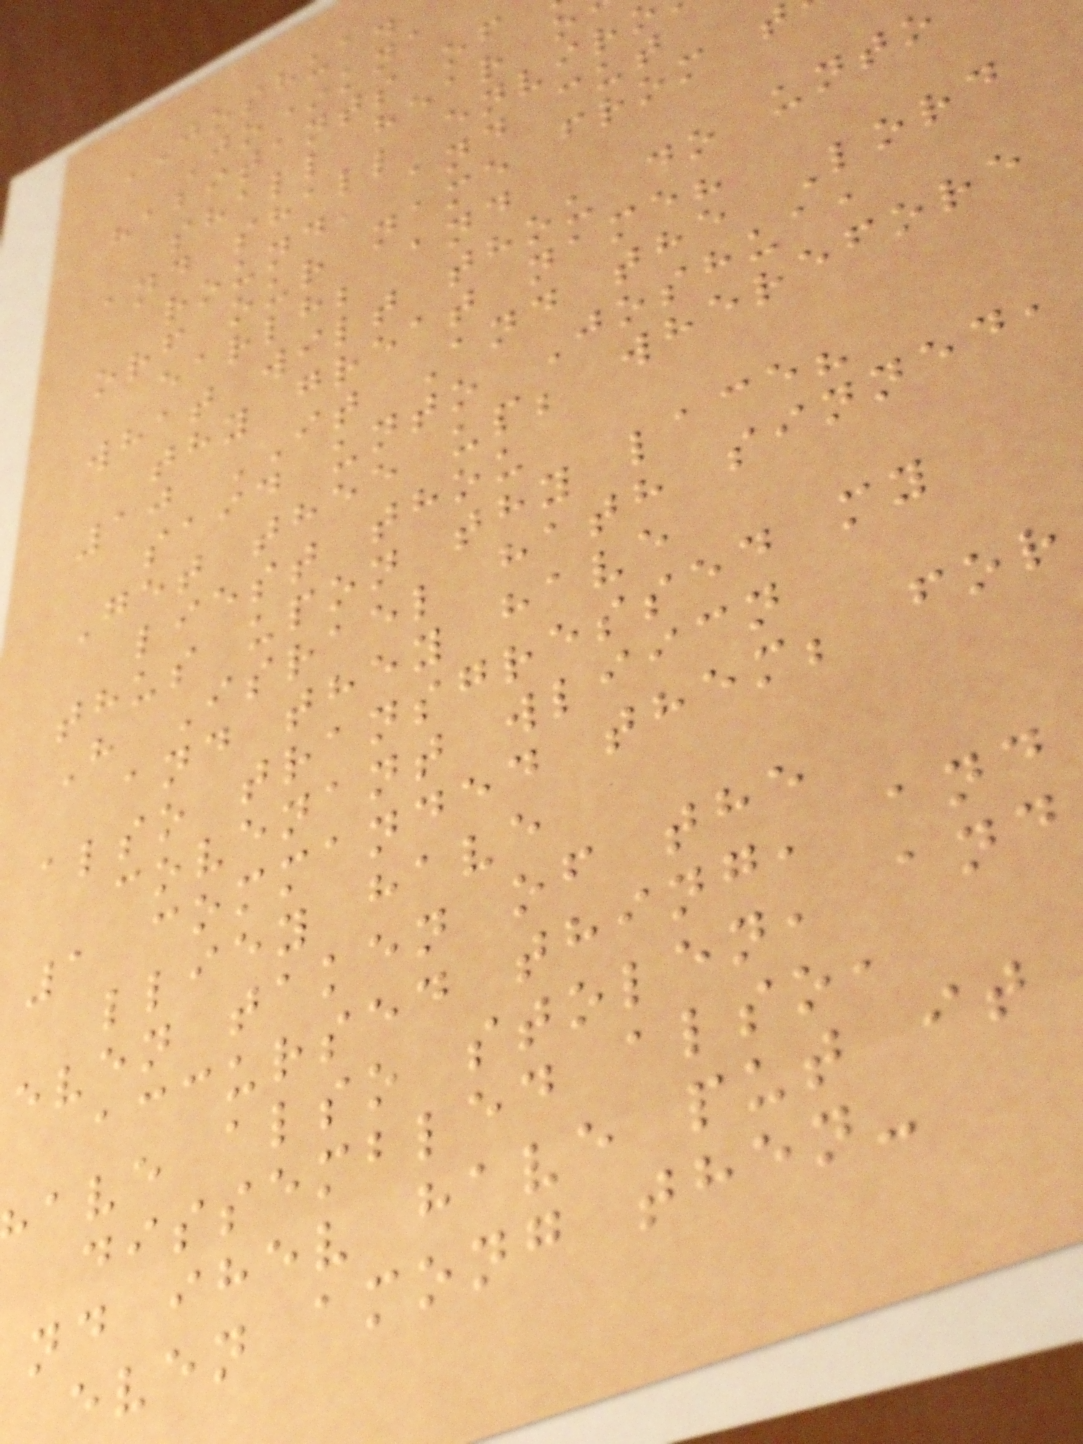JOSHUA.
Jo*kna
habitants of
shall hear o
and shall envir
round, and cut
orf our name from t
earlh; and
what wilt thou do unto
thy great name?
10 IT And the Lord
said unto Joshua,
Get thee up; wherefore
liest thou
thus upon thy lace?
H Israel hath sinned,
and they have
also transgressed my
covenant wliicn
1 commanded them; for
lliey have
even taken of the
accursed thing, and
ave also stolen, and
dissembled also,
nd ihev have put it
even among then-
